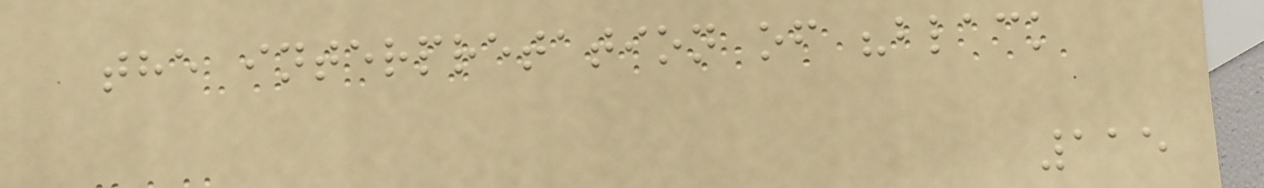the interpretation of "black
115
